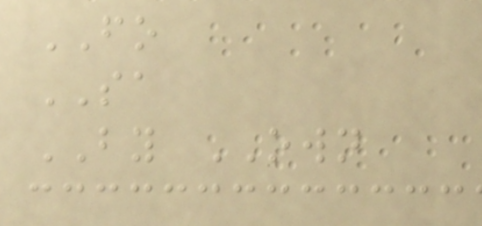FO
SA
BY OWN
